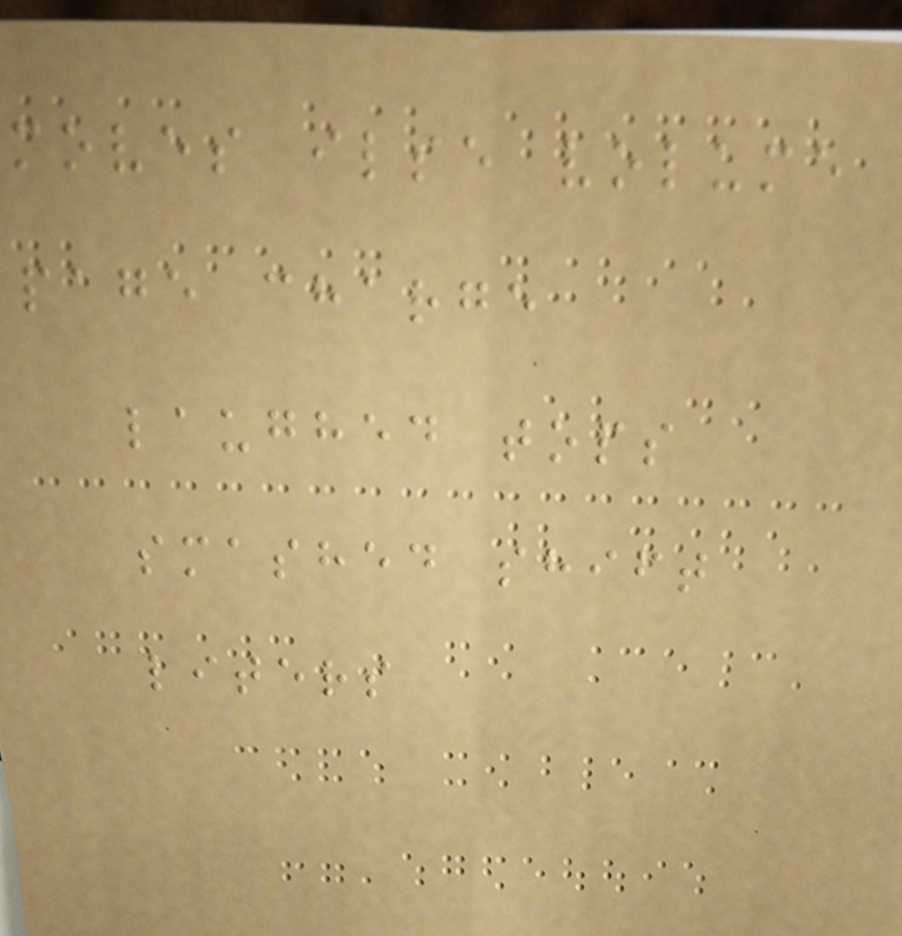moves ilse volume
page charge
laughed tops
smashed shift
liters
